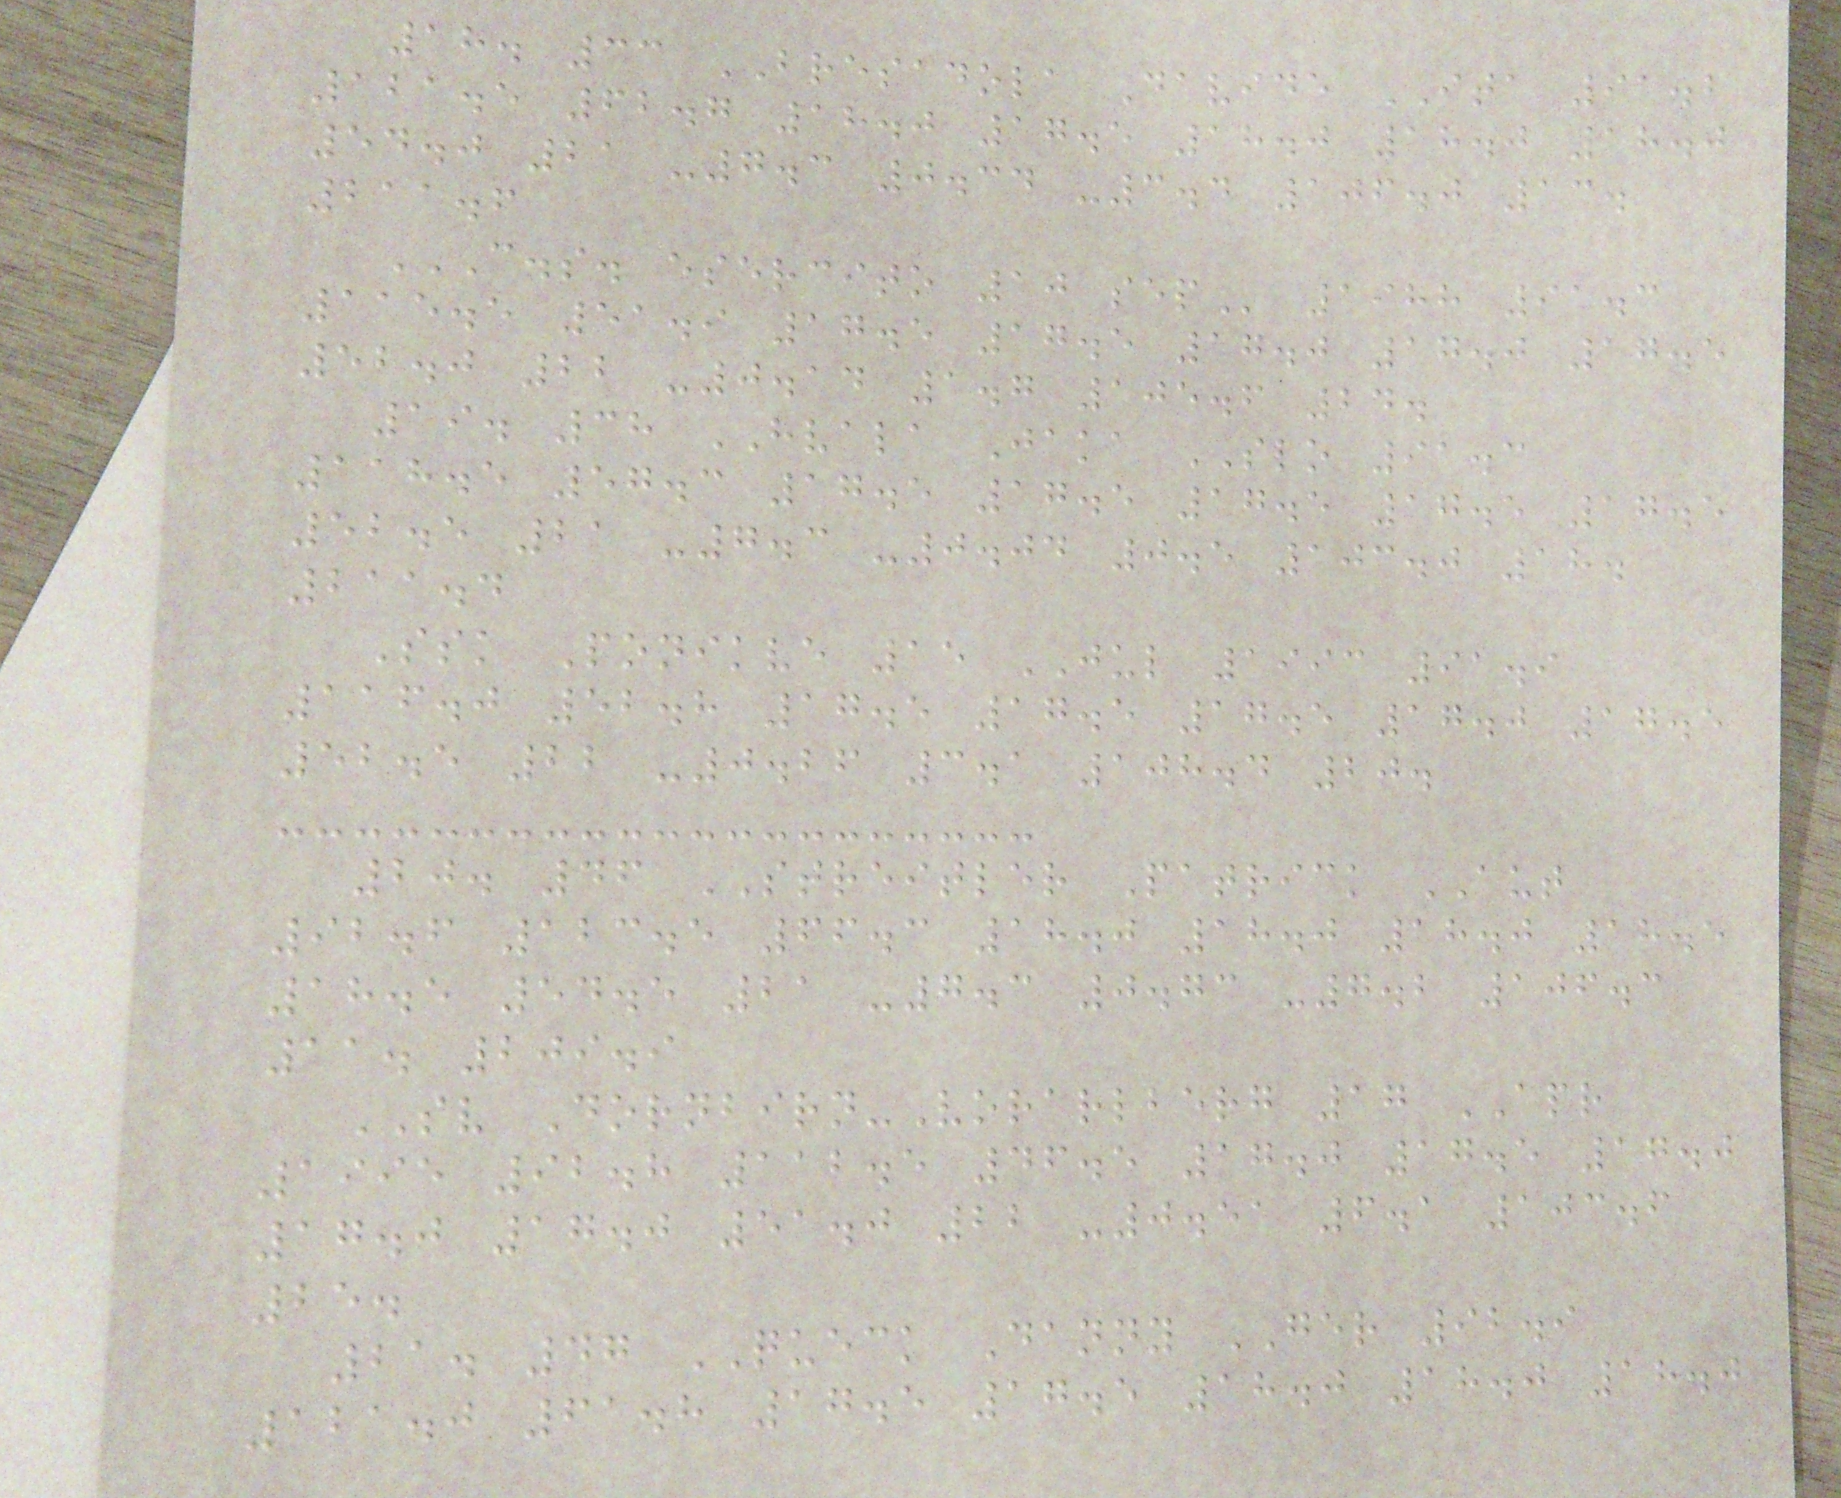18. 33 BRESADOLA Davide ITA 91.2
121.5 62.7 18.0 17.5 18.0 18.0 18.0
54.0 21 -7.3 0.34 -3.4 106.0 13.
211.6
C.S. ESERCITO 10 SEP 1988 91.3
115.5 51.9 17.5 17.5 17.0 17.0 17.5
52.0 22 -0.14 1.7 105.6 24.
19. 38 HVALA Jaka SLO 91.3
118.5 57.3 17.5 17.5 17.5 17.5 17.5
52.5 21 -7.3 -0.04 0.5 103.0 18.
211.4
Ssk Ponikve 15 JUL 1993 91.9
116.0 52.8 17.5 17.5 17.5 17.0 17.5
52.5 22 -0.26 3.1 108.4 20.
20. 46 STREITLER Patrick AUT
92.6 123.5 66.3 18.0 18.0 18.0 18.5
18.5 54.5 21 -7.3 0.73 -7.2 106.3
11. 209.9
SV Dornbirn-Vorarlberg 17 APR
1995 92.8 112.5 46.5 17.0 17.5 17.0
17.0 17.0 51.0 22 -0.51 6.1 103.6
25.
21. 47 QUECK Danny GER 92.9
121.0 61.8 17.5 17.5 18.0 18.0 18.0
